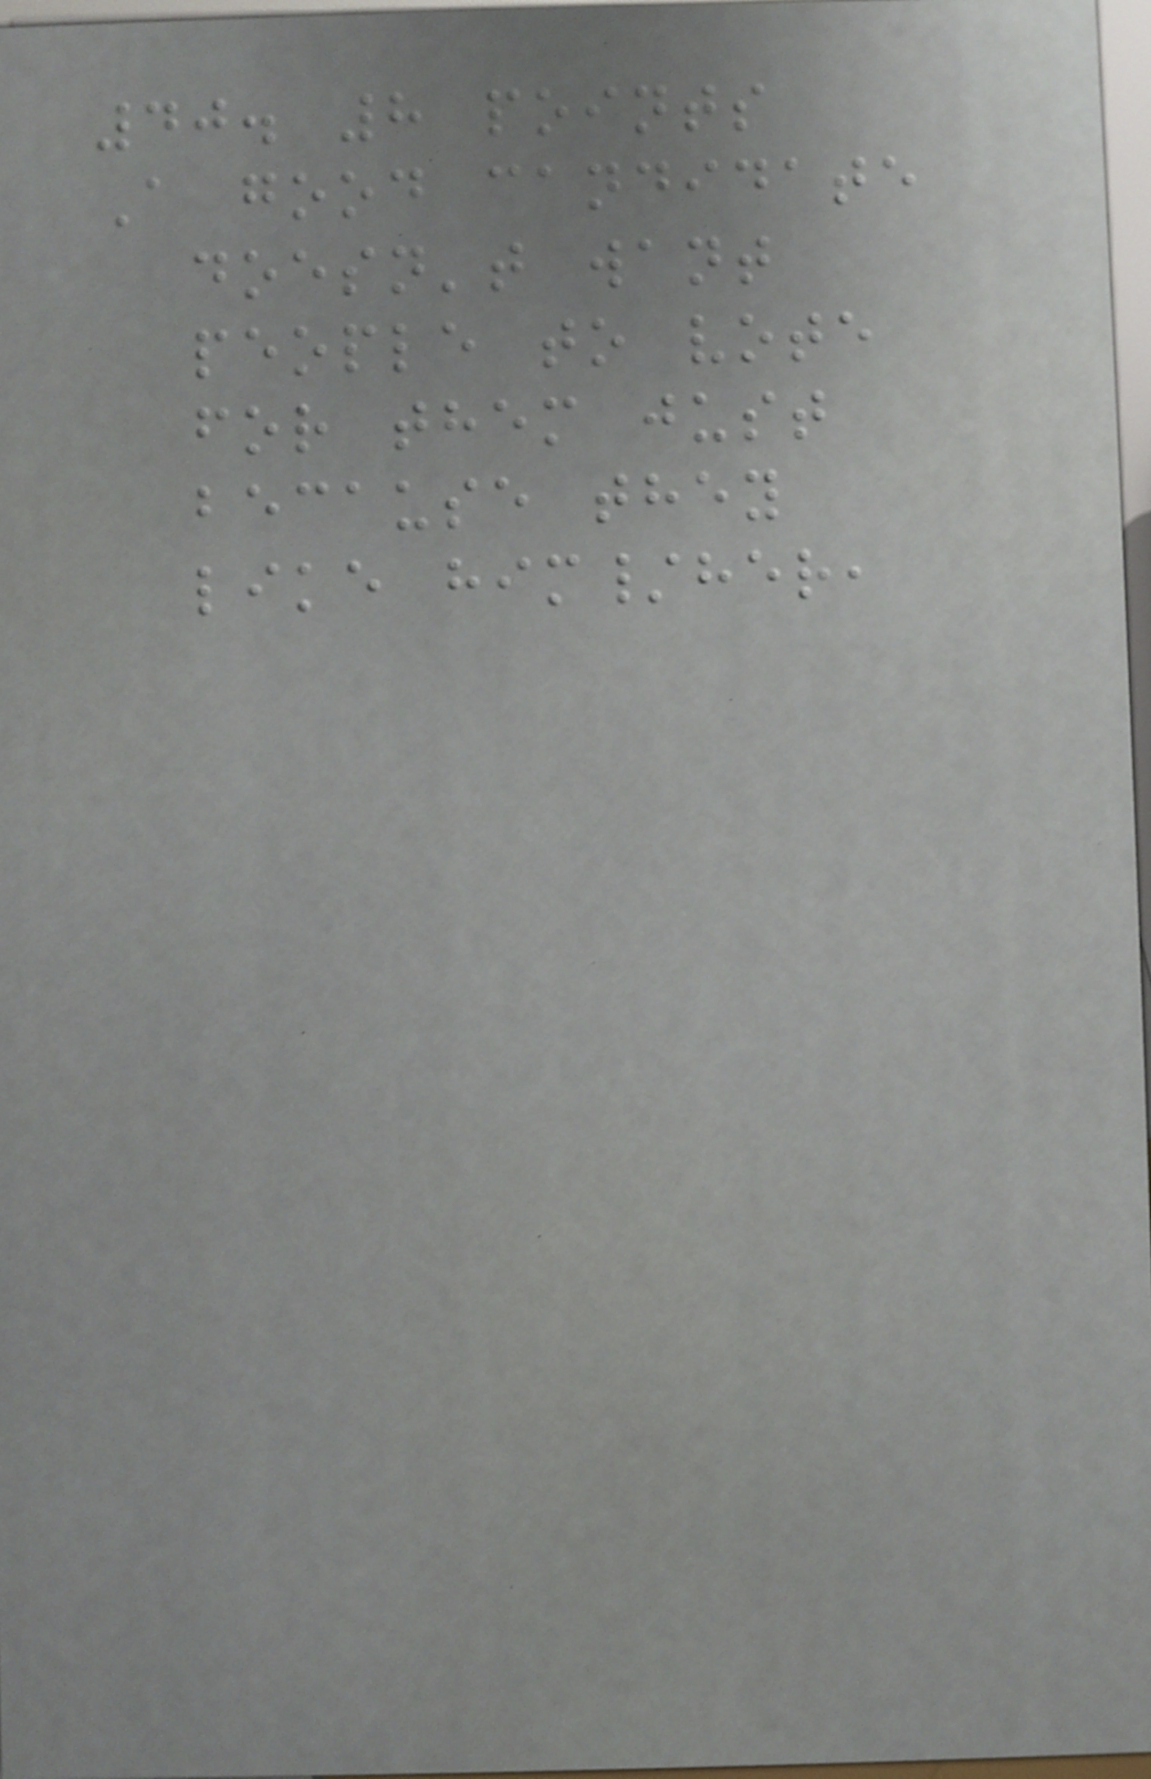40. 8 points
A good candidate
doesn't want
people to vote
for them just
because they
like him/her,
